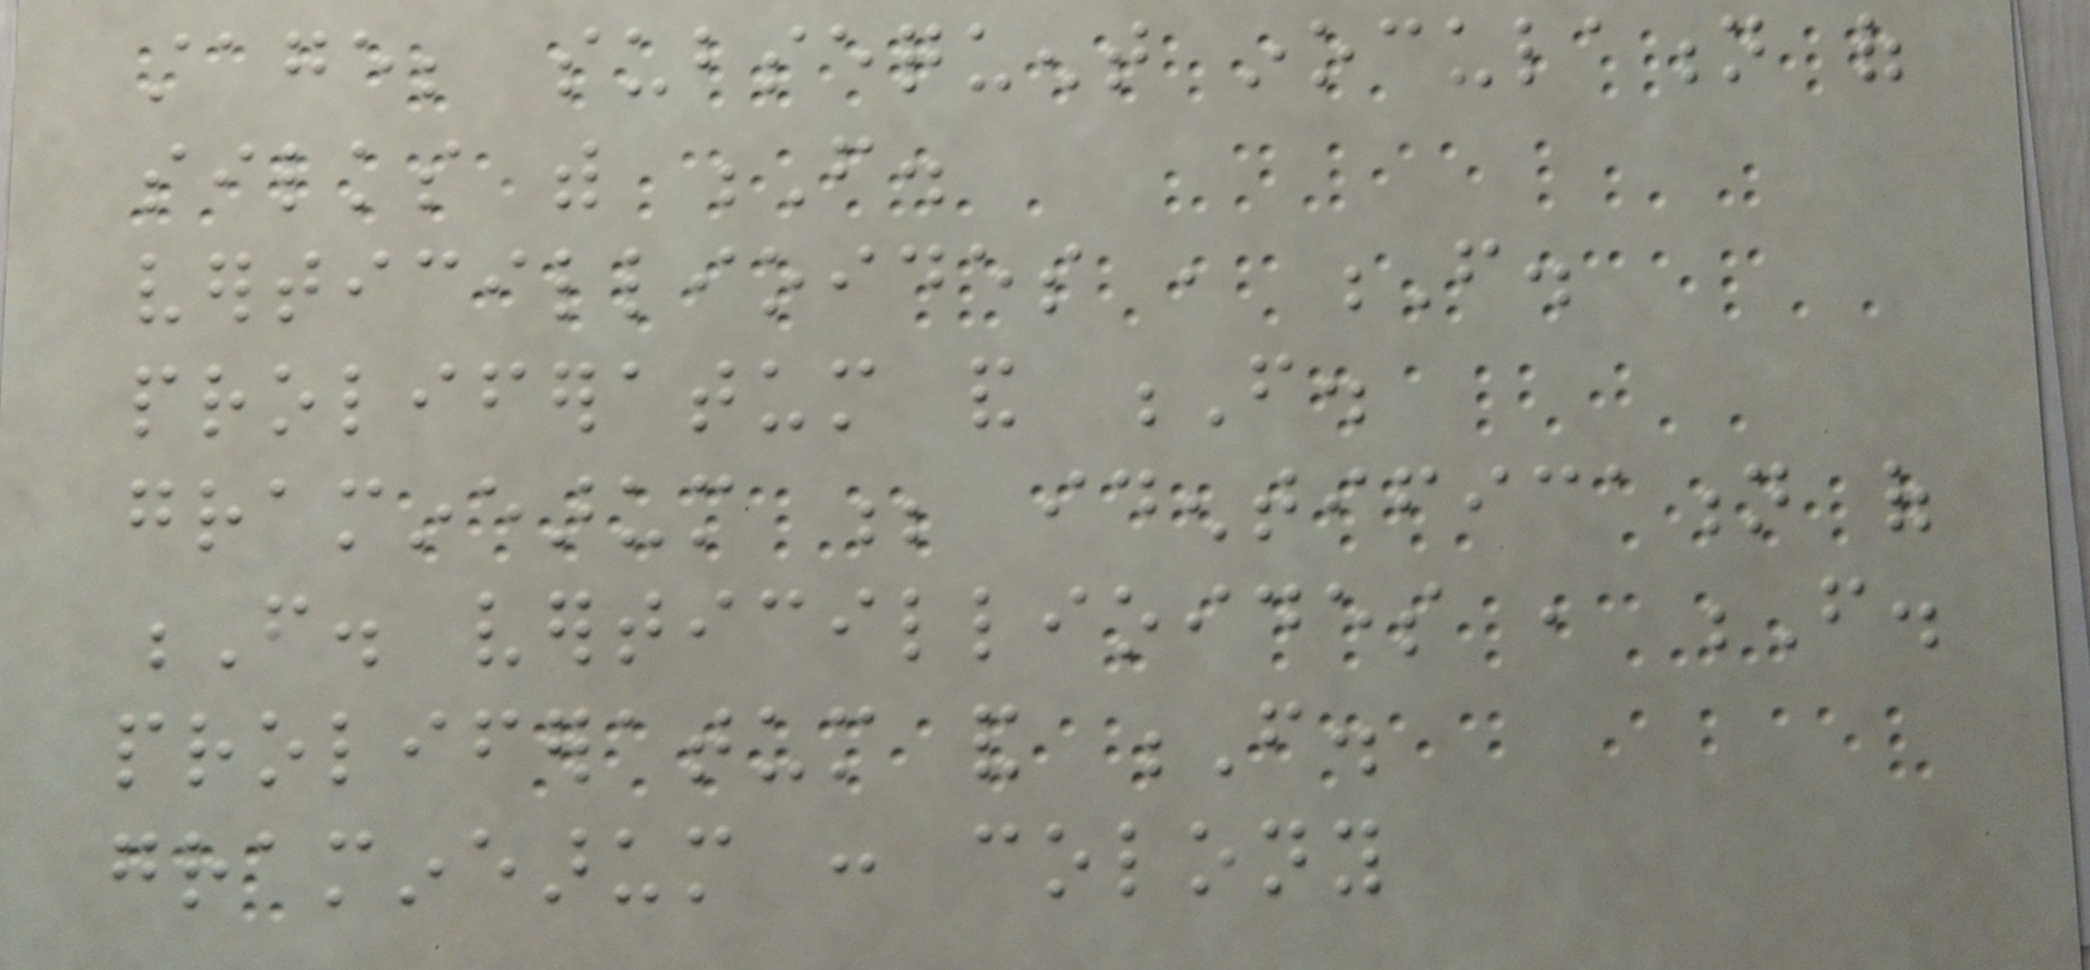stage; subsequent inoculation of
silks with F.
verticillioides , F.
proliferatum and F.
graminearum ; identification of
F. verticillioides , F.
proliferatum and F.
graminearum : colony
